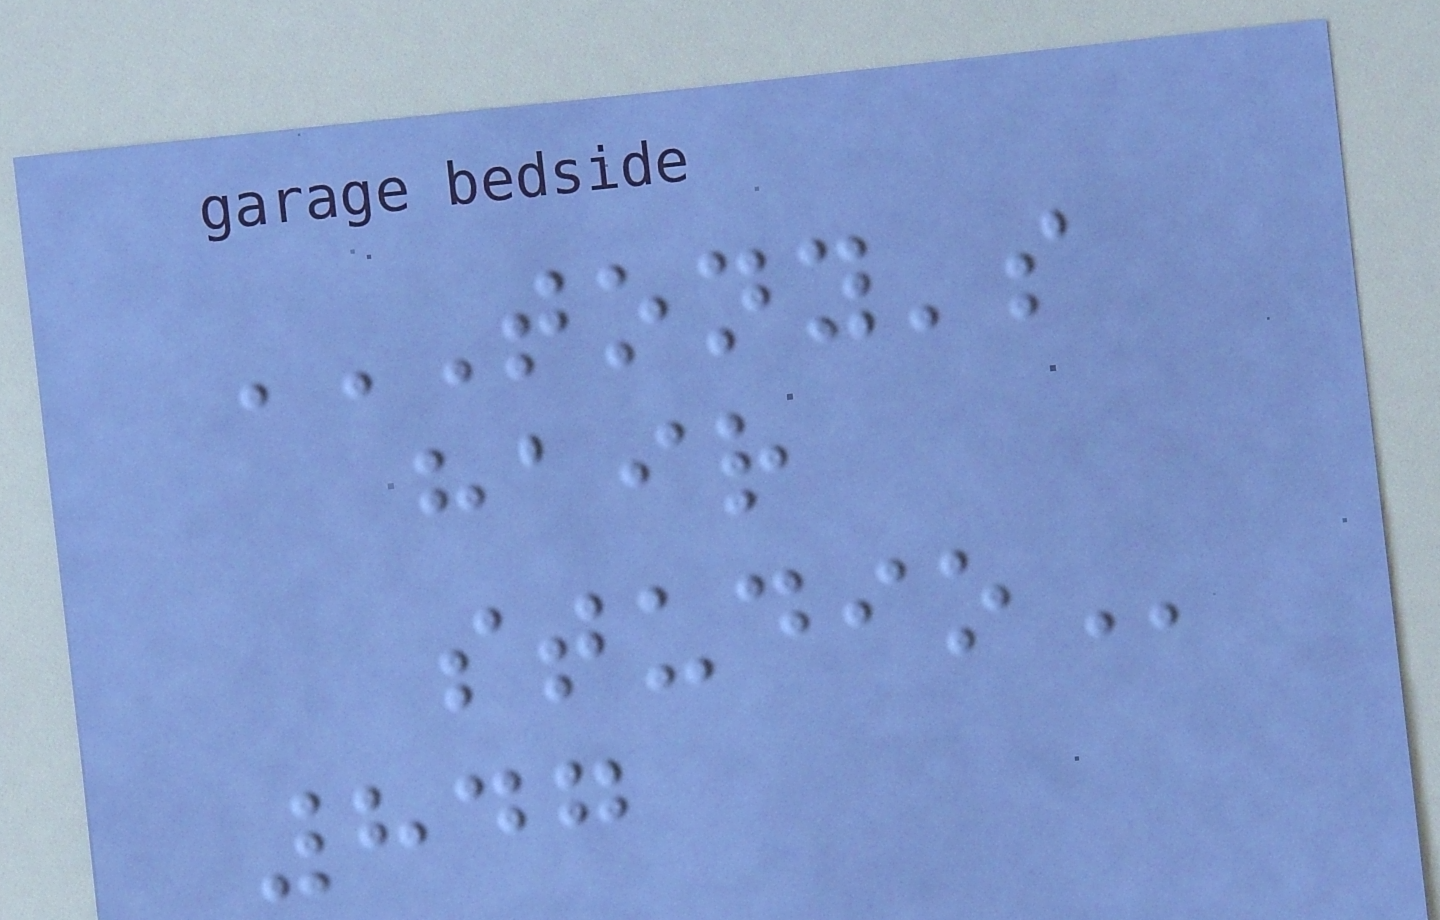TONY'S
HAIR
STUDIO
847
